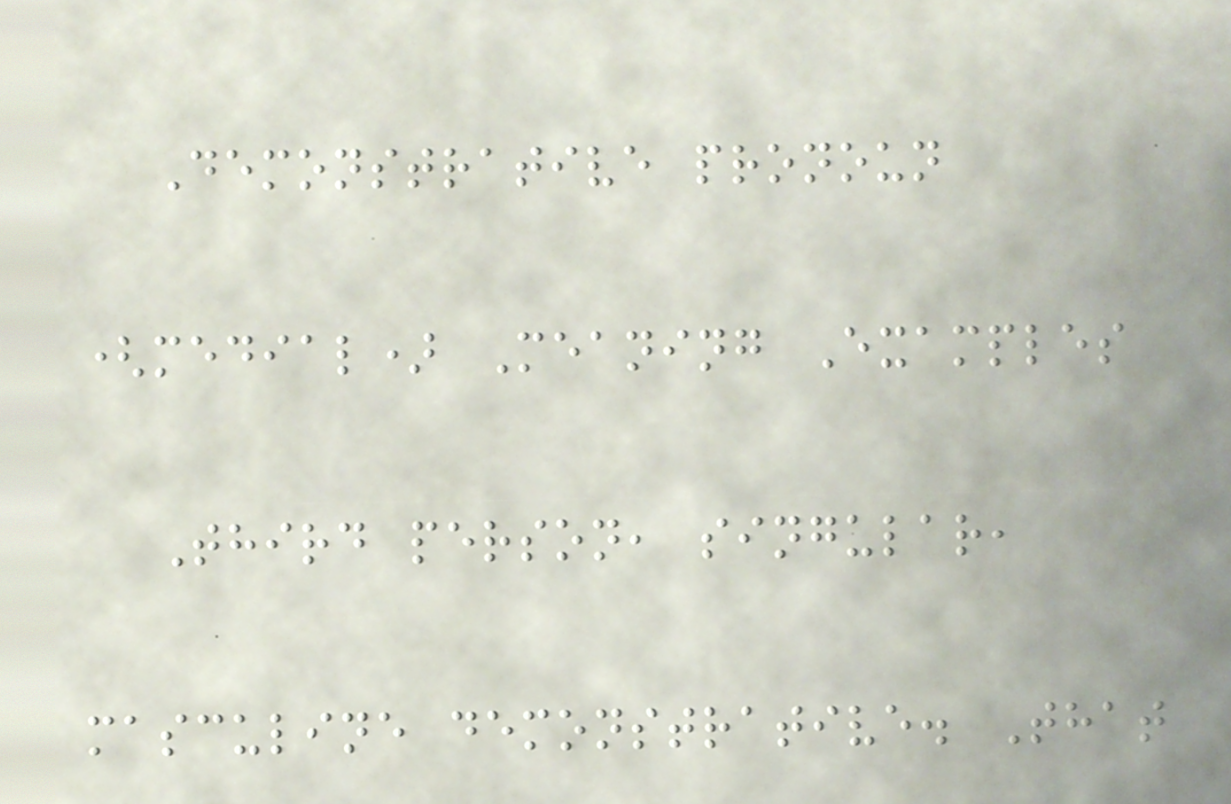Demonstrative pronoun
(medial) Meaning Examples
Third person, singular,
masculine demonstrative. That
